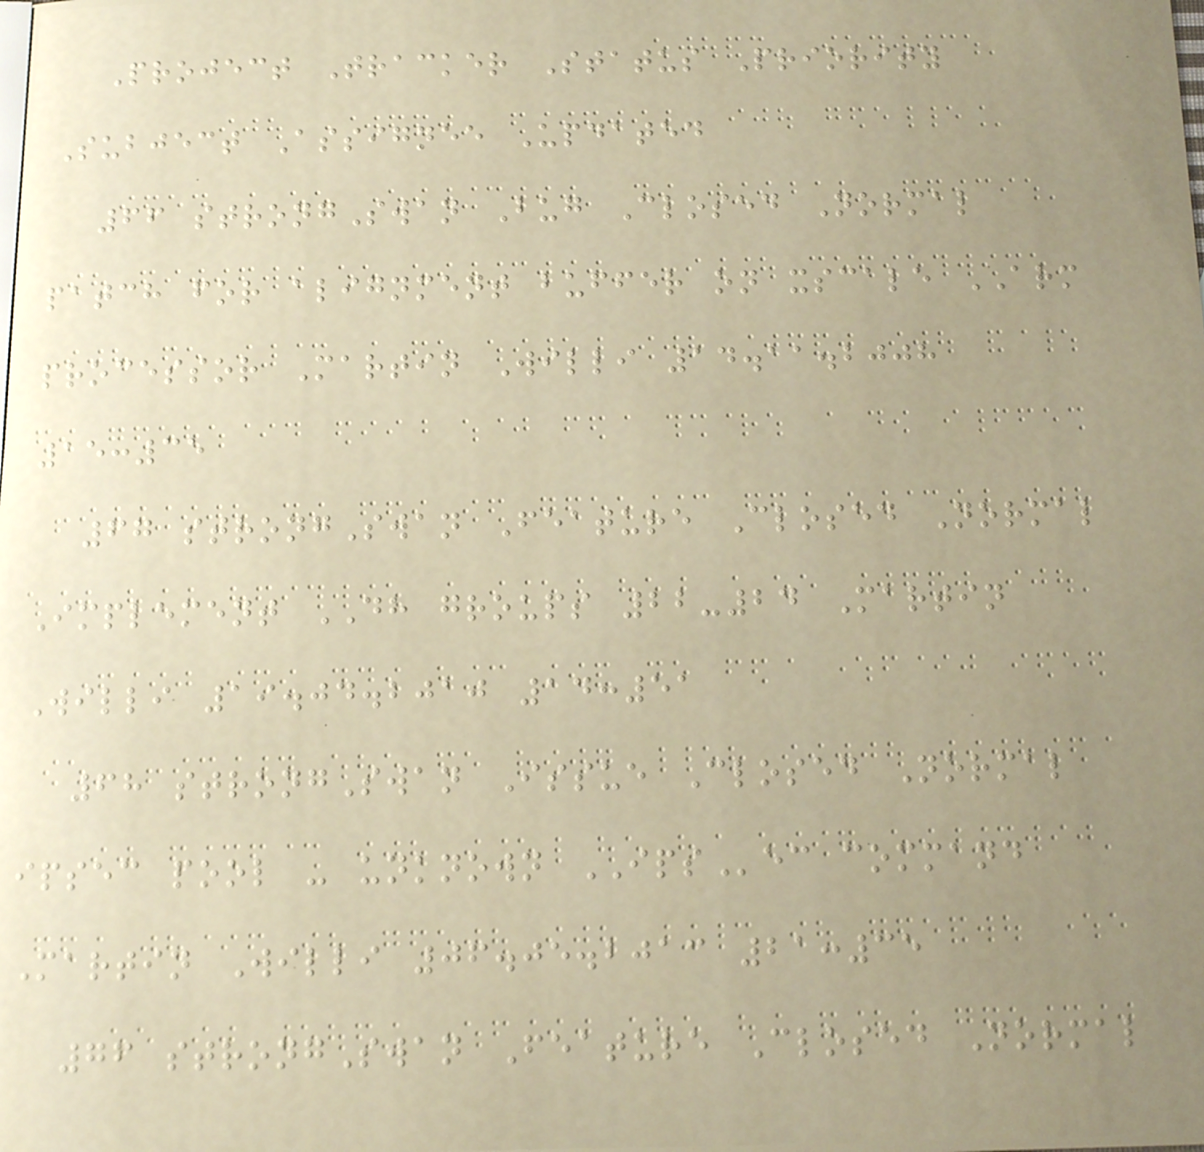Project Tracker Status Priority
Subject Assignee Updated
66 strongSwan Bug Closed Normal
patch for alignment buffer on xscale ARM
processor Martin Willi 14.11.2008
15:35
67 strongSwan Feature Closed Normal
Implement DH groups 22-24 Martin
Willi 19.04.2010 14:51
68 strongSwan Issue Closed Normal
ipsec pool - unknown IPSec command
Martin Willi 06.05.2013 21:35
76 strongSwan Feature Closed Normal
